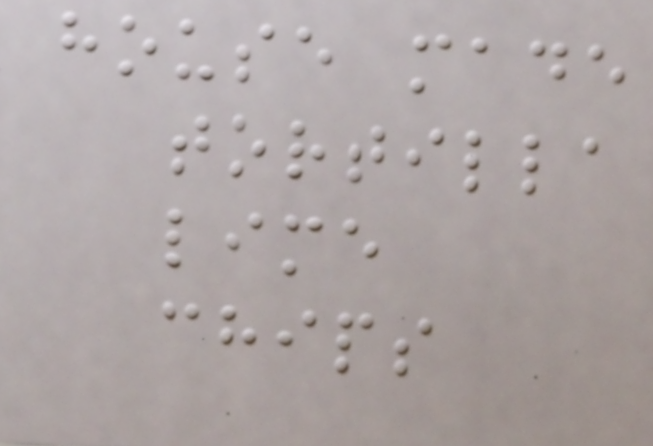house made
tortilla
lime
chips
